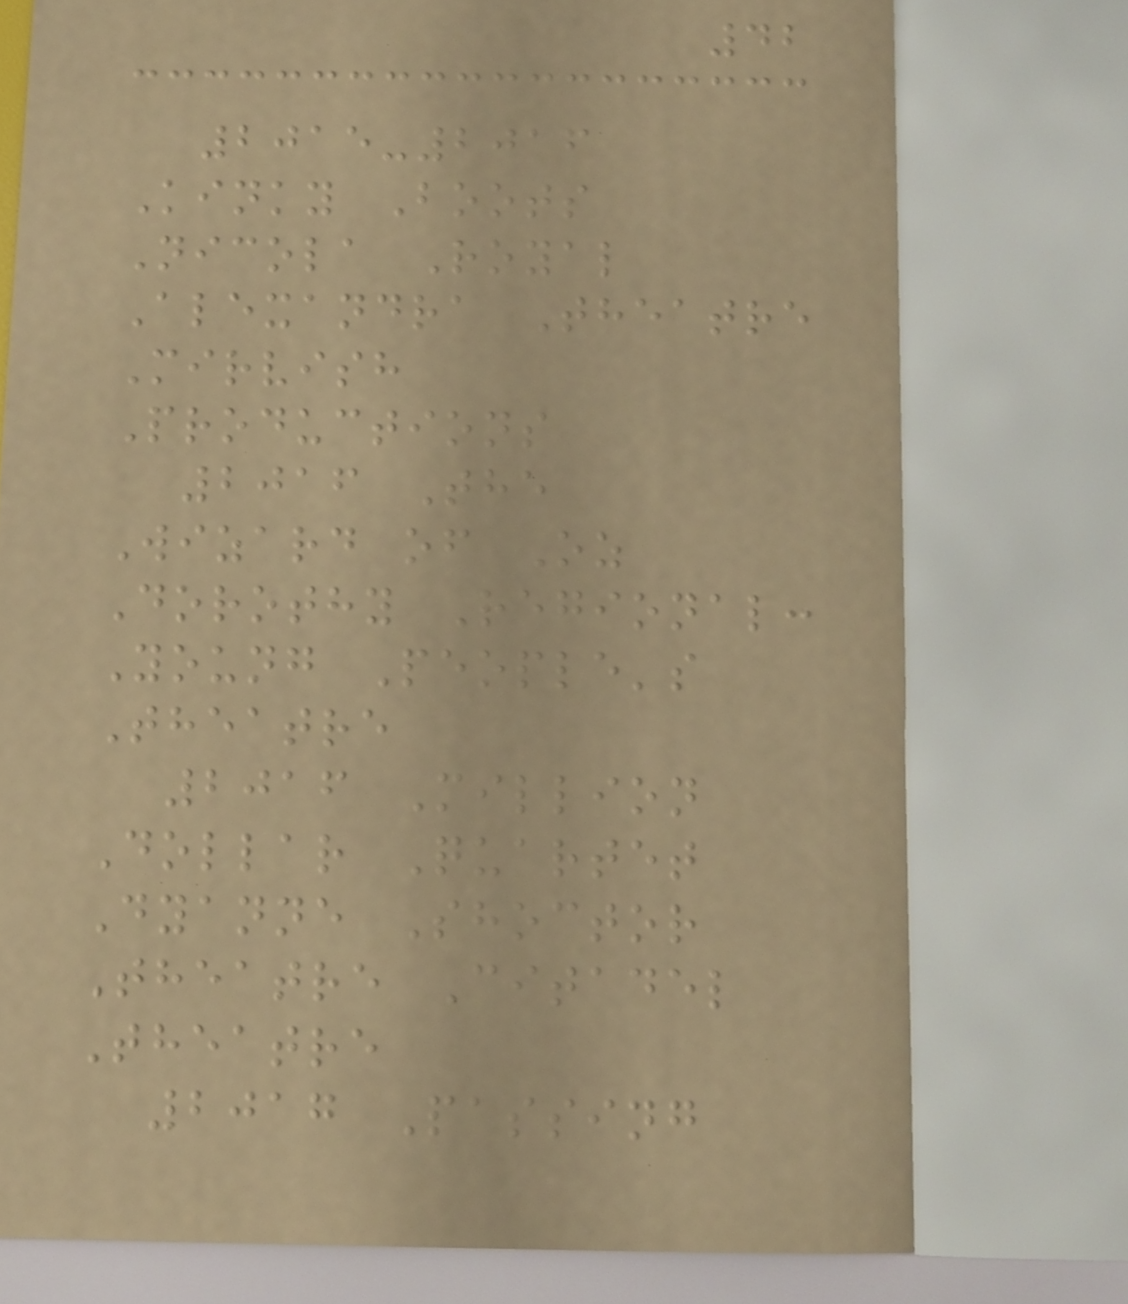42
2015-2016
Kinky Boots
Nicola Royal
Alexandra Theatre
Mirvish
Productions
2016 The
Wizard of Oz
Dorothy Regional:
Young People's
Theatre
2016 Million
Dollar Quartet
Dyanne Shoctor
Theatre Citadel
Theatre
2017 Passing
